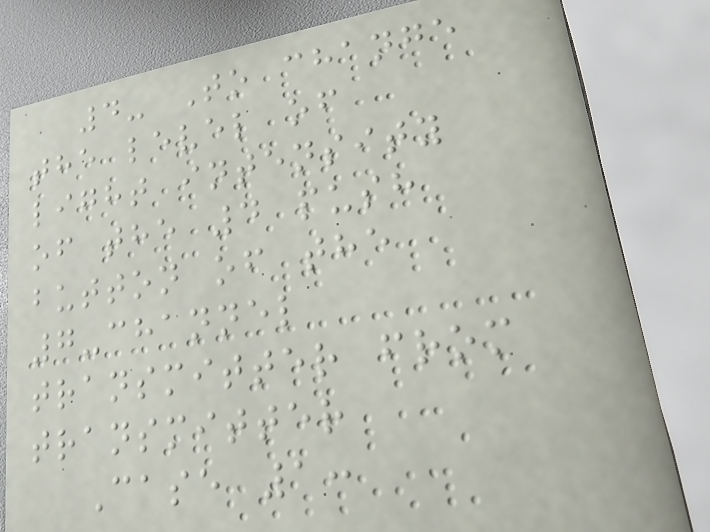4- To change
the level of
light intensity
of the 4 push
button of the
7-channel
transmitter from
transmitter
Case 1:
